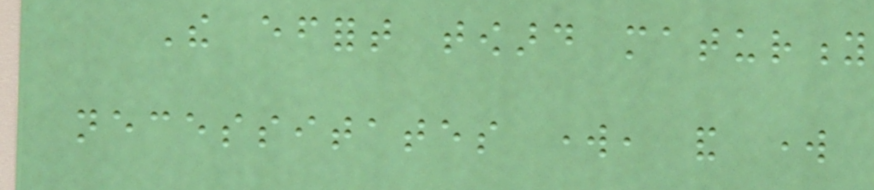The effort toward maturity
necessitates work, and work
